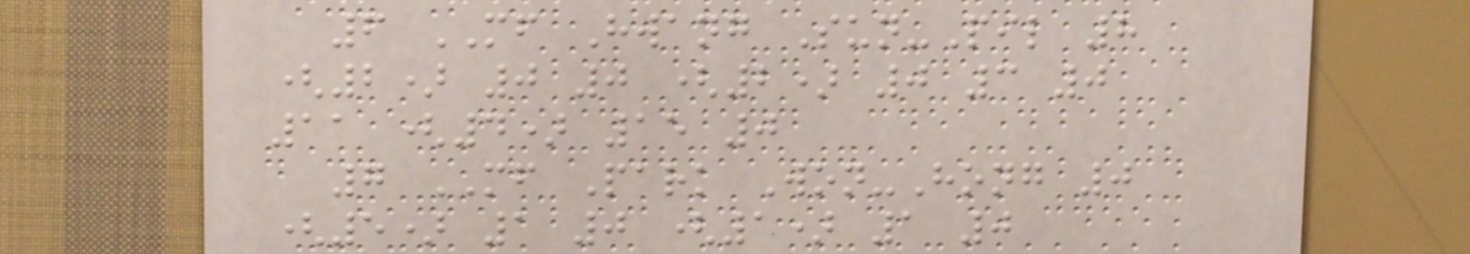6 MF Hwang Sun-Pil 8
(2) 0 0 (2) 0 3 0
11 (4) 15 0
7 MF Park Won-Hong 0
(5) 1 0 (1) 1 0
